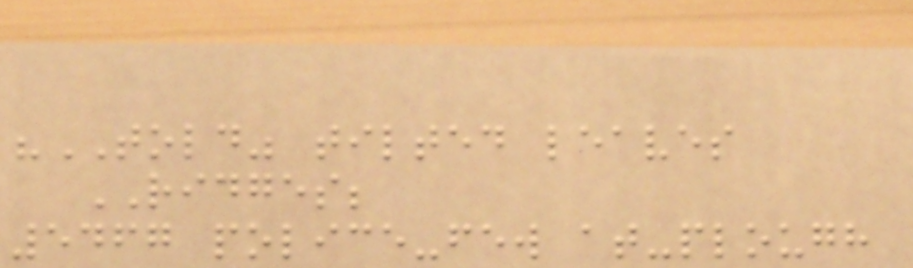"TOLD" tilted leaves
RIDGES;
5467 police-few at-plough
